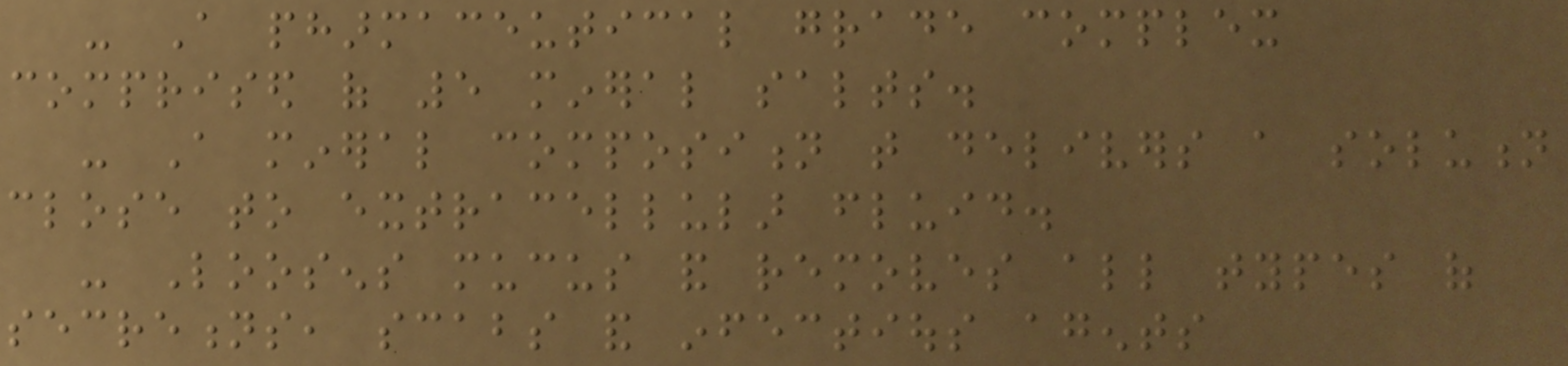- A pharmaceutical grade complex
comprised of 5 mineral salts.
- A mineral composition that delivers a solution
close to extracellular fluid.
- Loosens mucus and removes all types of
secretions, scabs and infectious agents
